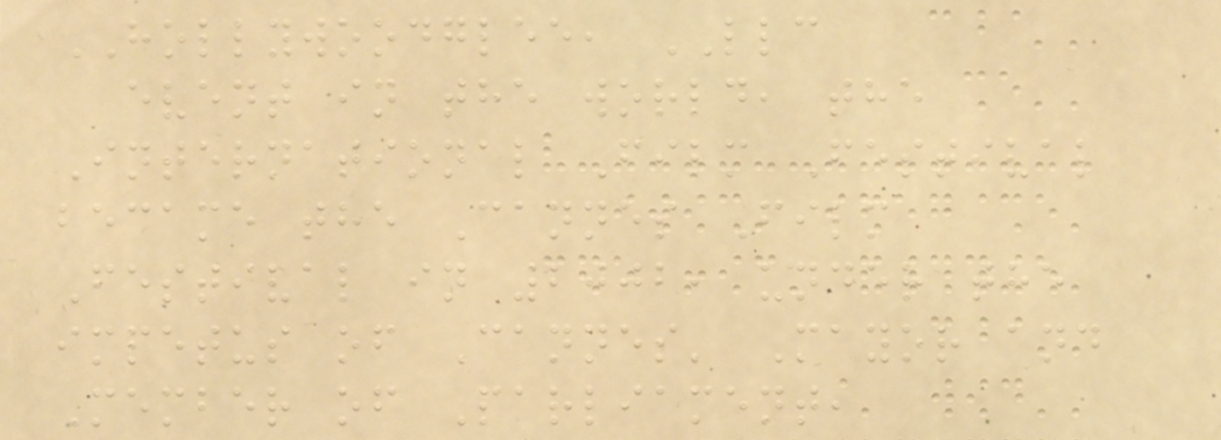HOLLYWOODGLEE, LLC
event in the world, the
International Film Festival
became the Cannes Film
Festival in 2002, under the
impetus of Cannes' Mayor and
Member of Parliament,
